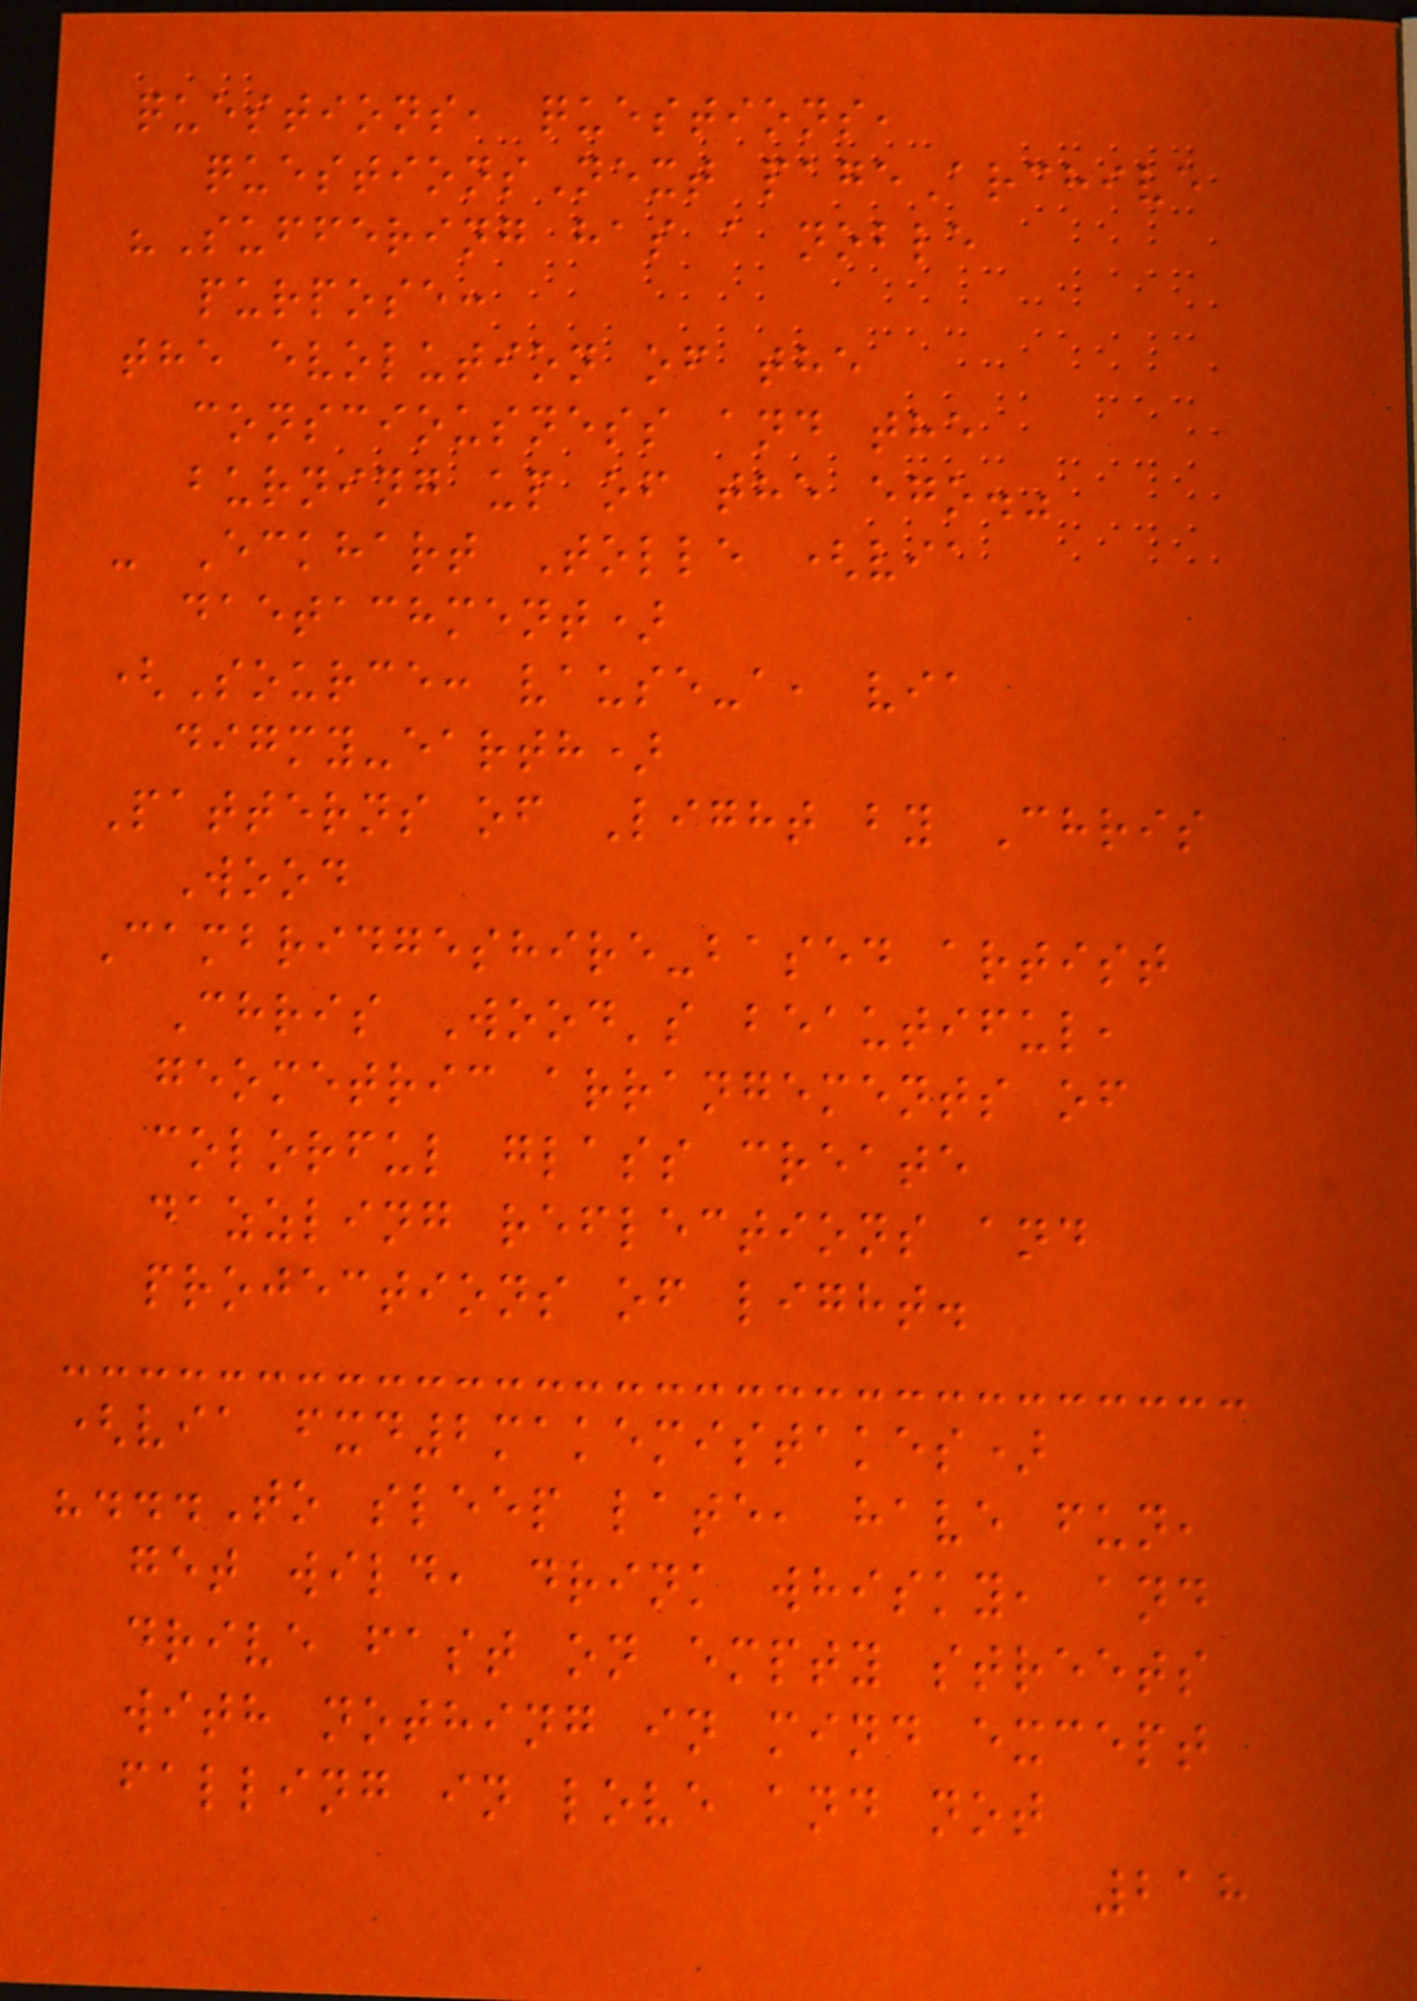questions, questions,
questionsNext pageArchive
"Suffering has a noble
purpose:
the evolution of the
consciousness and the
burning up of the ego."
- Eckhart Tolle (via
daetachment)
(Source: vause-a, via
digmy-earth)
Patterns of Light by Chris
Wood
Cambridgeshire-based artist
Chris Wood's beautiful,
geometric arrangements of
colorful glass create
dazzling reflections and
projections of light.
(via fxd2makemistakes)
"...To sleep late, have fun,
get wild, drink whisky, and
drive fast on empty streets
with nothing in mind except
falling in love and not
218
